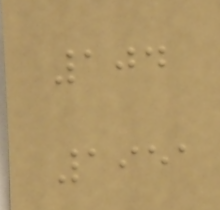104
1951
